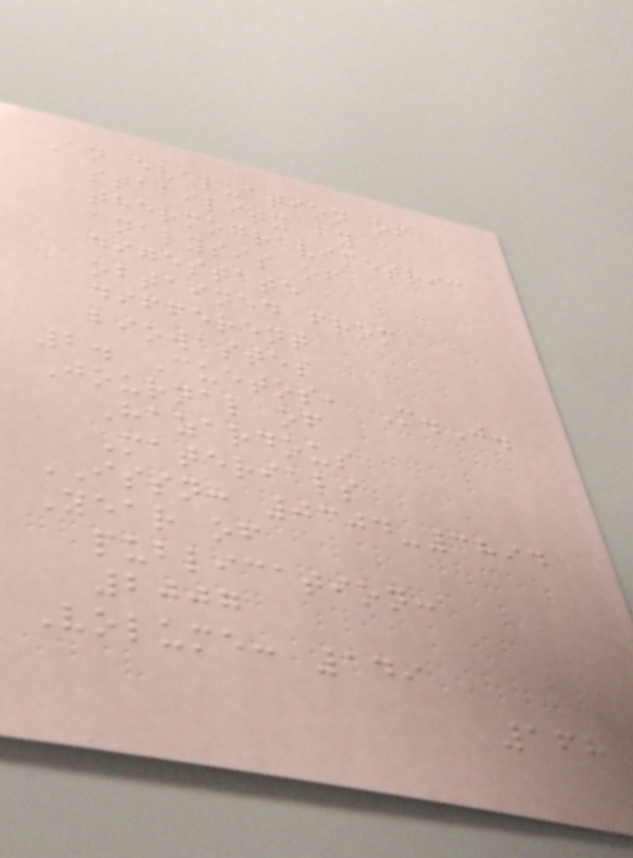An evaluation of
stability by
thermogravimetric
analysis of
digestate
obtained from
different
biowastes
2. Cuetos, M.J.
Journal of
Hazardous
Materials
ISSN: 0304-3894
Year of
publication:
2007
Volume: 149
168
